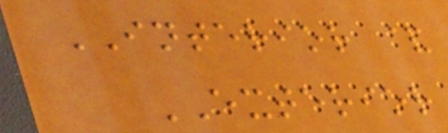INTERIOR &
EXTERIOR
